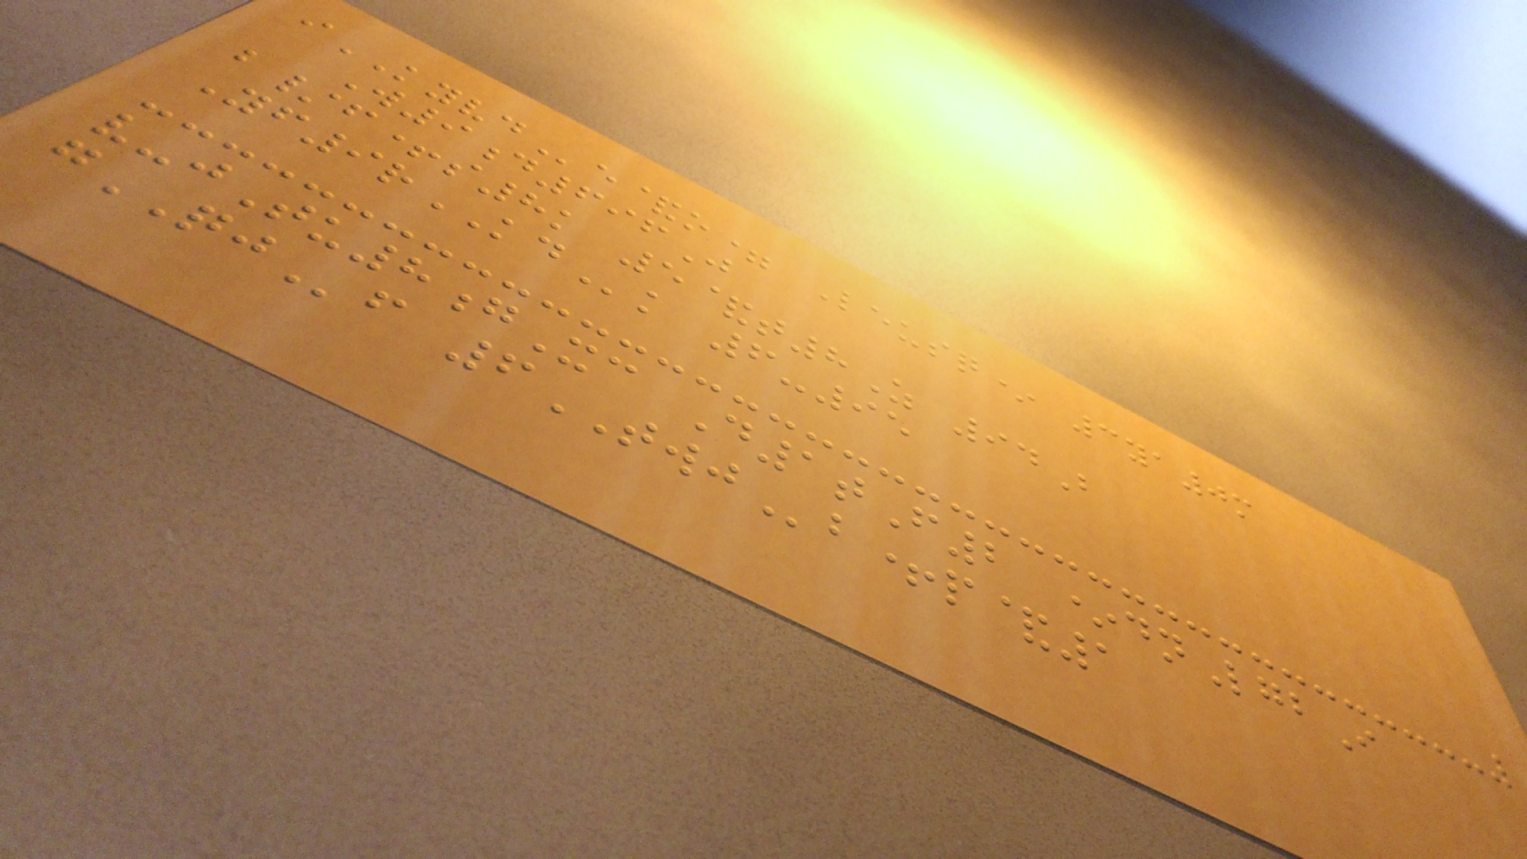iKYVDe&o= Leusq* 3ya0m
W9d696J
b/f+s8k 5&t8Z 94B
Yf9rKDk 6-95
v-jTu8gXc D1tF2 *dnLgbI
gQJf 6TWJb+p&1
